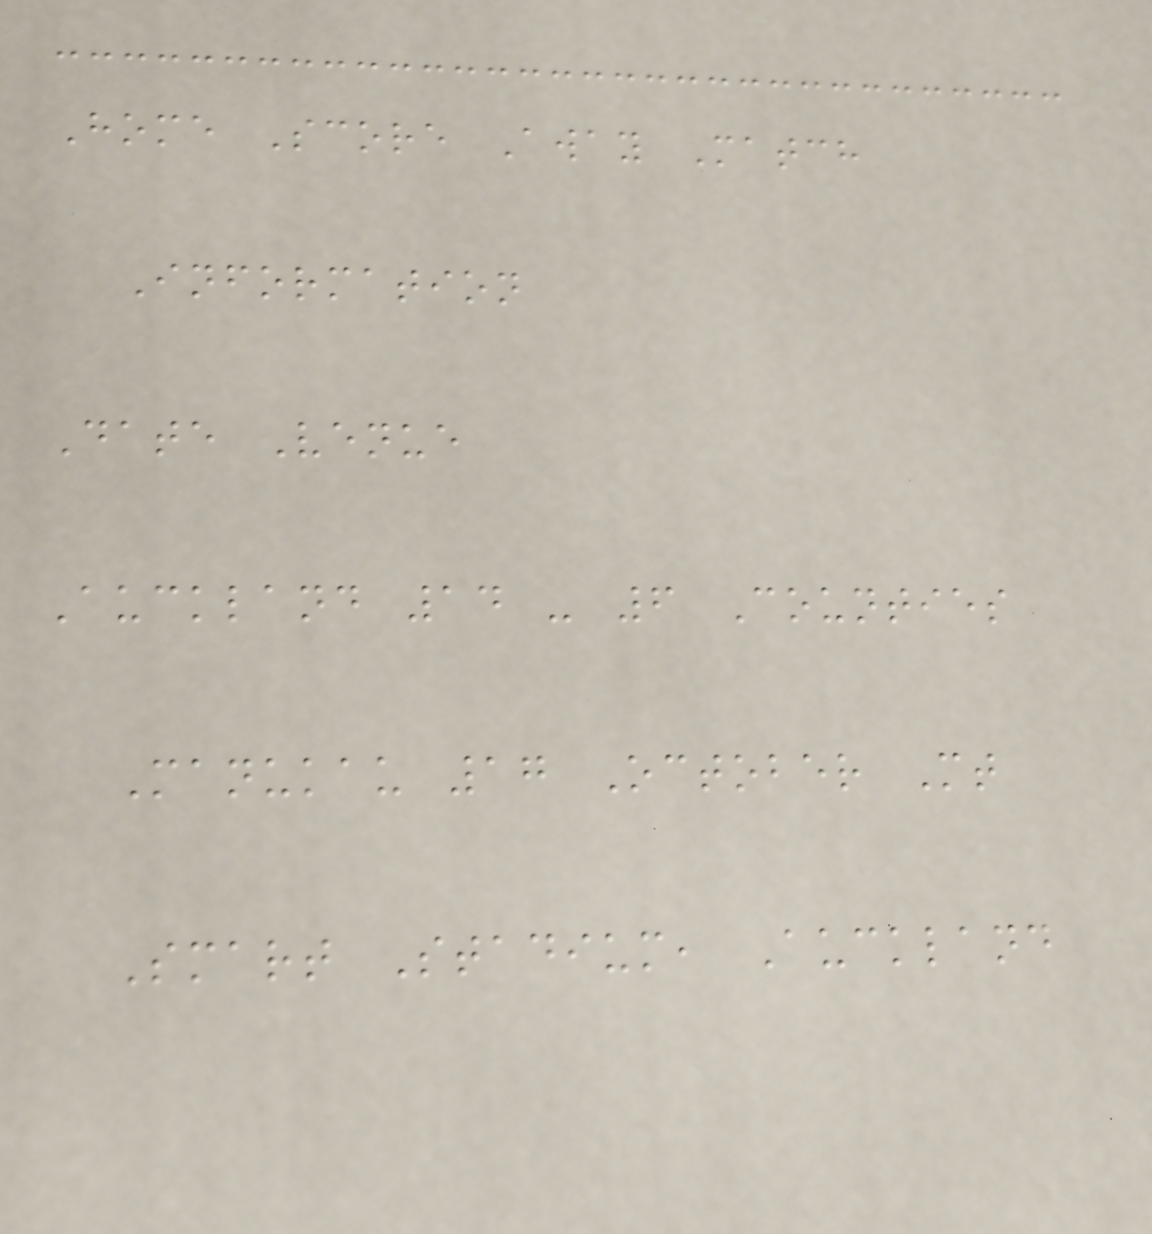Home Score Away Match
Information
Date Venue
Auckland 14 - 6 Counties
Manukau 17 October Mt
Smart Stadium, Auckland
